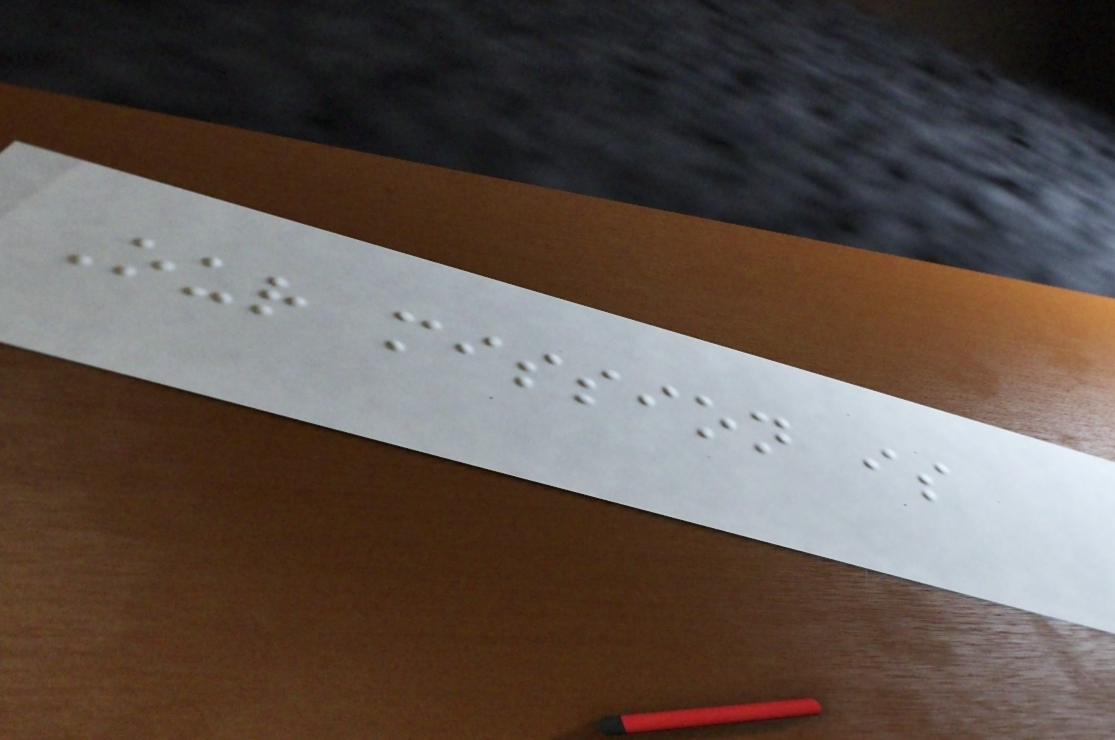Our mission is
